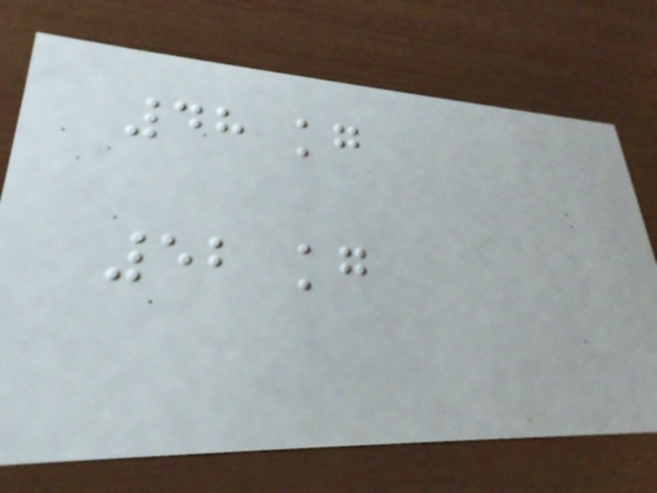48 kg
52 kg
